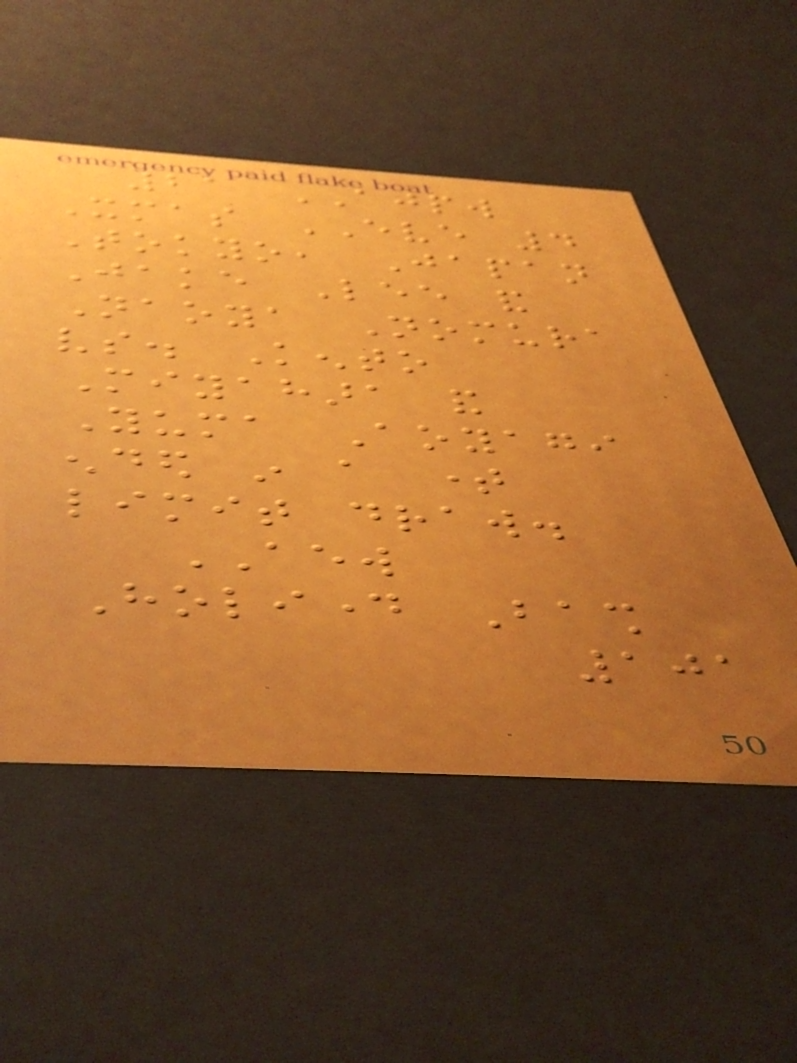21 AJPW
Xmas EVE 4
Tokyo, Japan
Jake Lee and
Naoya Nomura
vs. Kento
Miyahara and
Yuma Aoyagi
ended in a time
limit draw.
AEW
Holiday Bash
101
